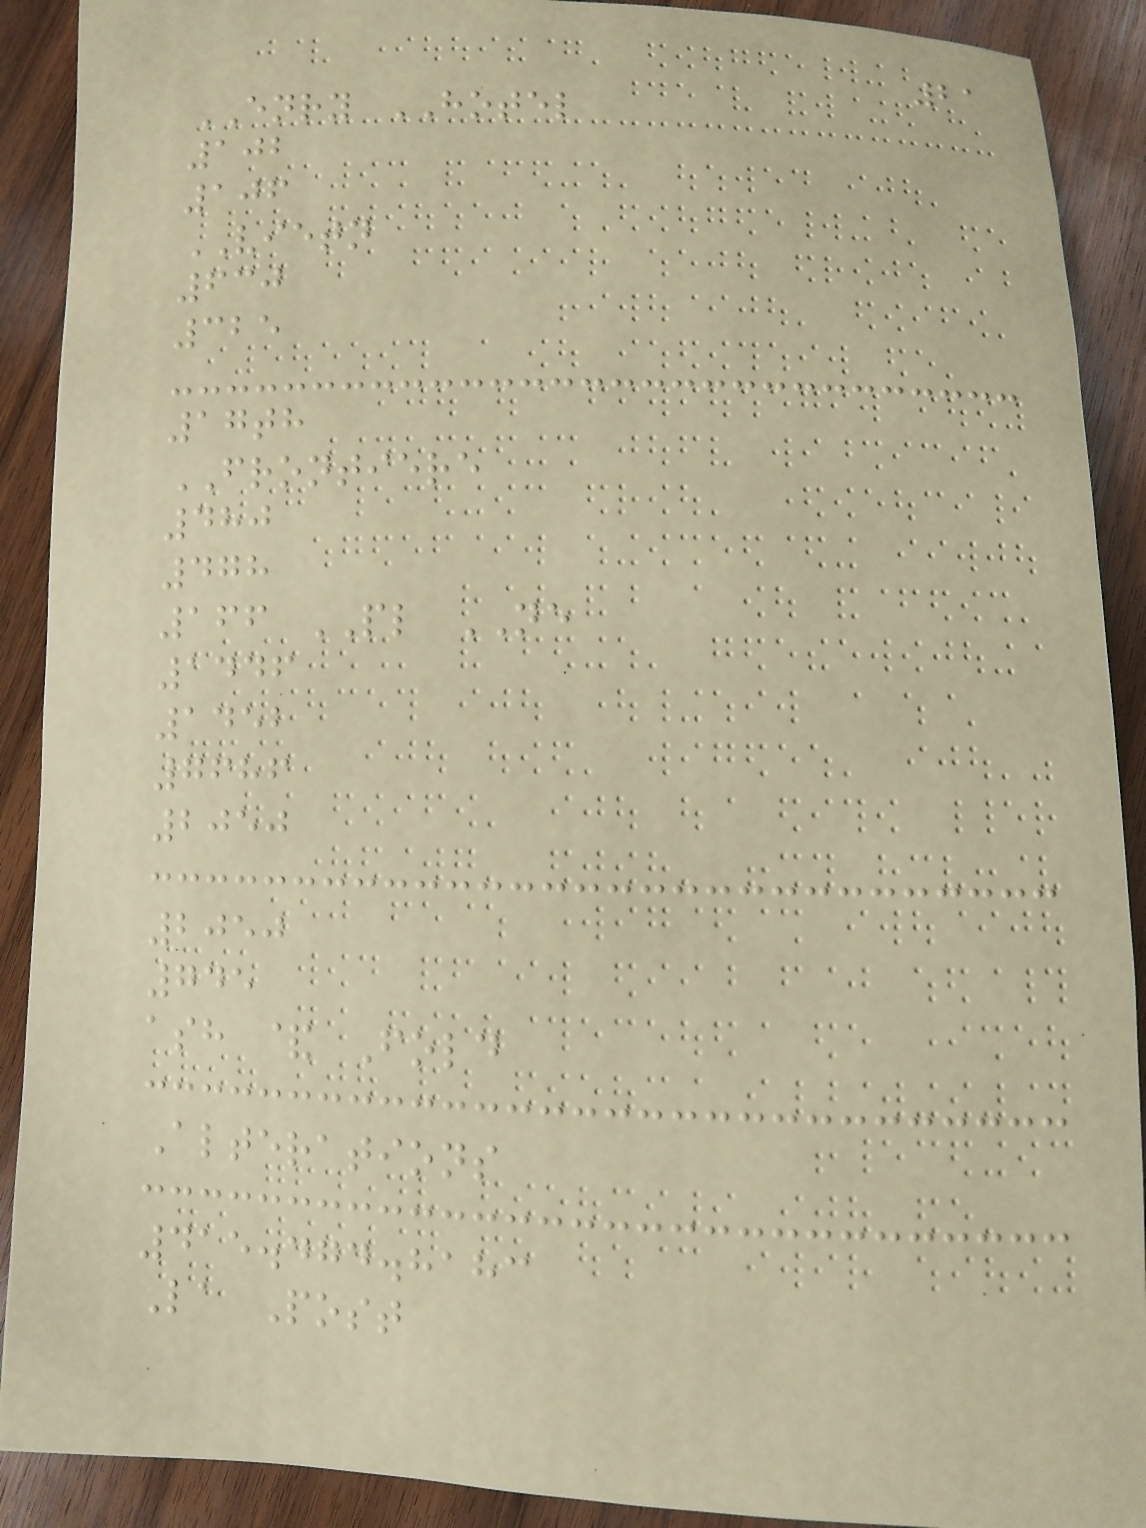21
ENRY HOTEL
102
106
VIETN
630
325
17th
FRONTIERE
480
478
166 PL NE
1446
1452
7686
2050
2050
745
ash & Fold
Alterations
415.474.8183
La Post
